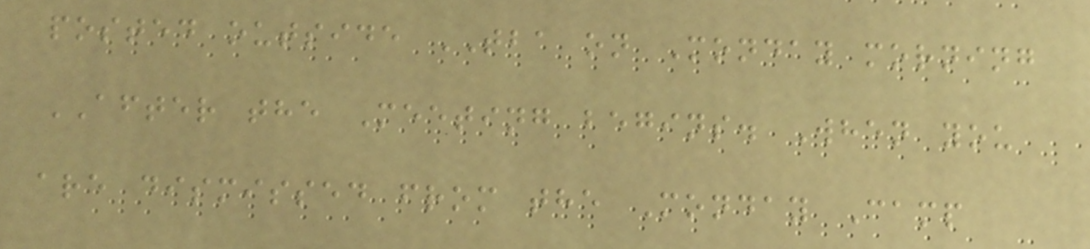posted outside TBA on Monday morning
AFTER the Meeting begins. When you
are dismissed from the Monday Camp
